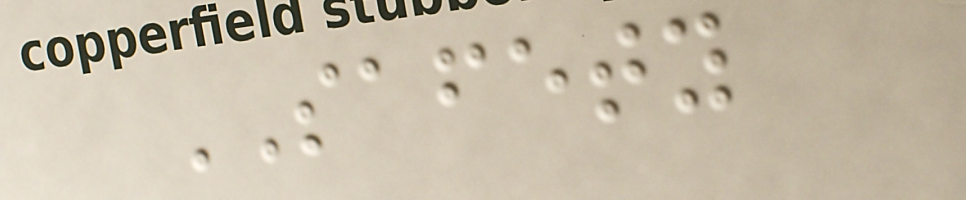SAFETY
